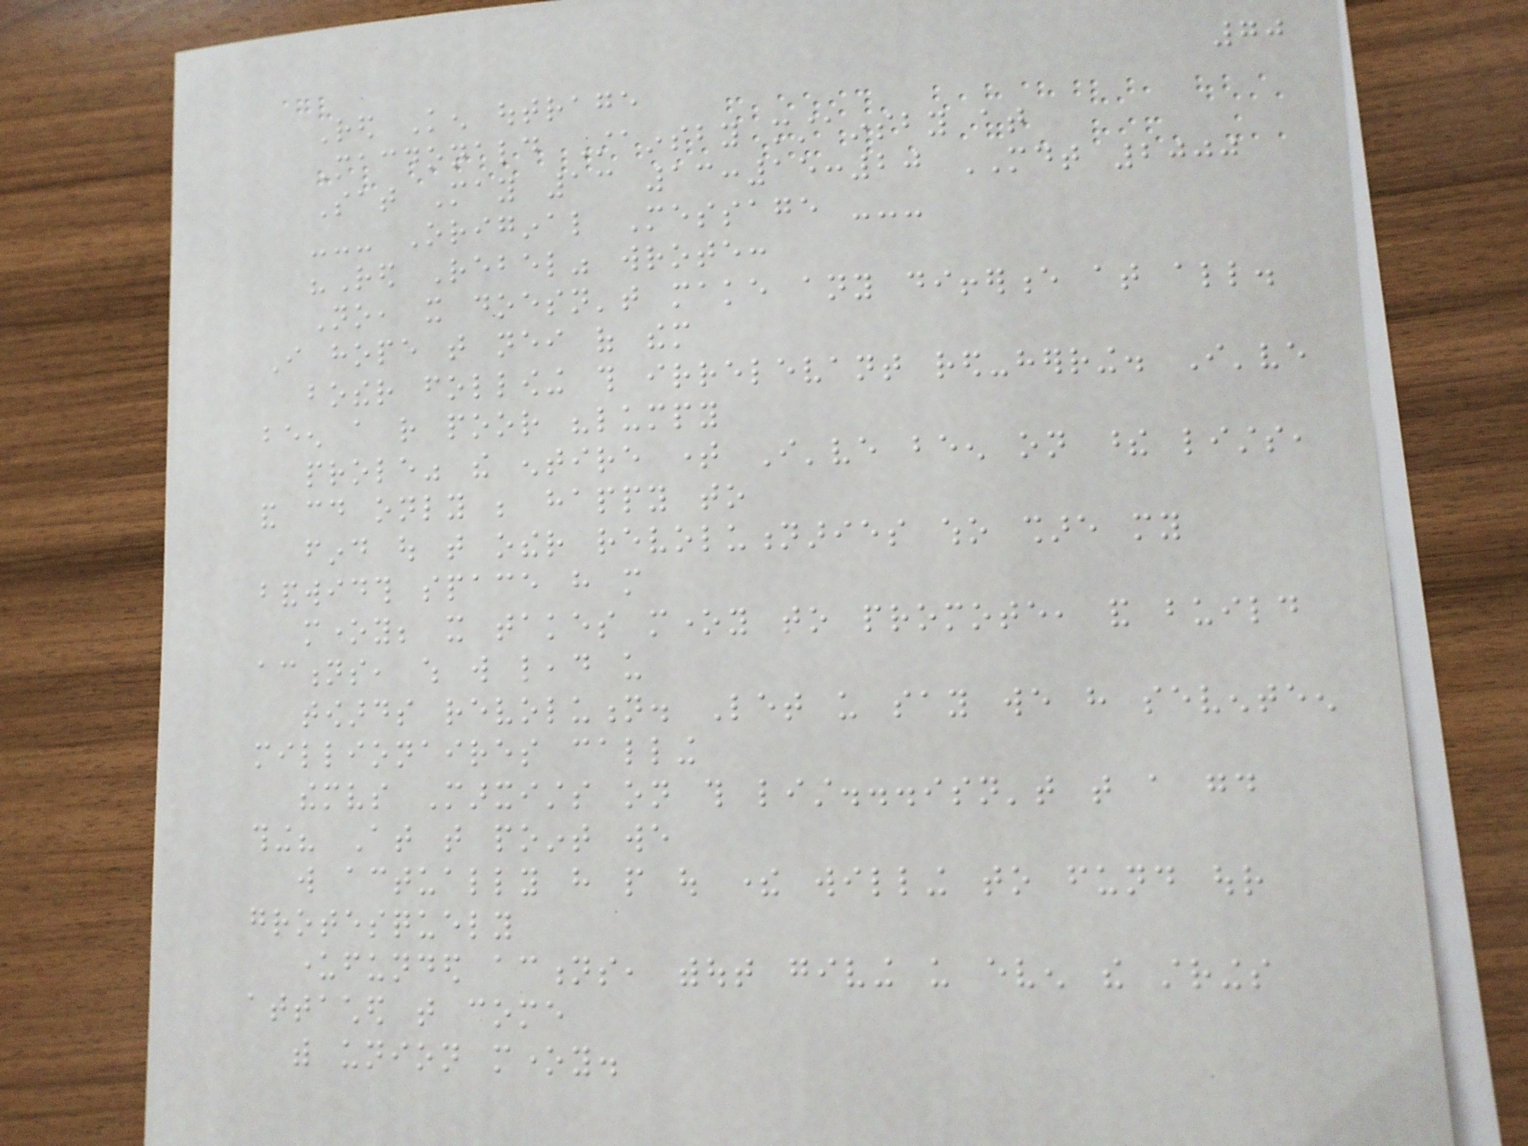70
Red Ken outrage
Macdonald Stainsby mstainsby at
Sat May 13 13:15:20 MDT 2000
--- Original Message ---
"Red Rebel" wrote:
No, it doesn't make any difference at all.
I hope that neither of them
bother following this irrelevant red-herring. I've
been a rather poor "lumpy
prole" the entire time I've been on these lists,
and could only be happy to
find out that other revolutionaries who share my
bandwidth space have more
money; it takes money to promote, and build
actions, which will lead us
towards revolution. Let us say we have seventeen
millionaires calling
themselves Marxists on this list...isn't that a good
thing? At that point we
will actually have people out there willing to fund our
grotesquely
underfunded actions, without giving us even the strings
attached that come
with union money.
